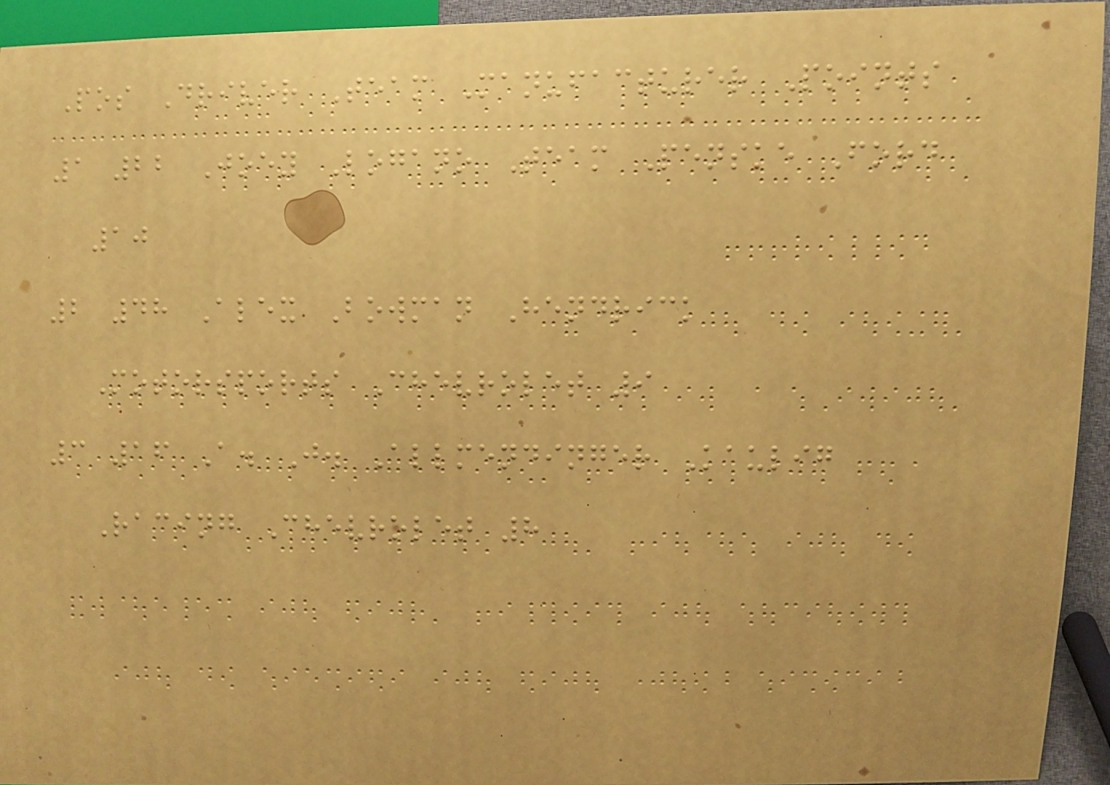Pos Driver Team Manufacturer Points
1 22 Joey Logano Team Penske Ford
10
2 48 Alex Bowman Hendrick
Motorsports Chevrolet 9
3 16 A. J. Allmendinger Kaulig
Racing Chevrolet 8
